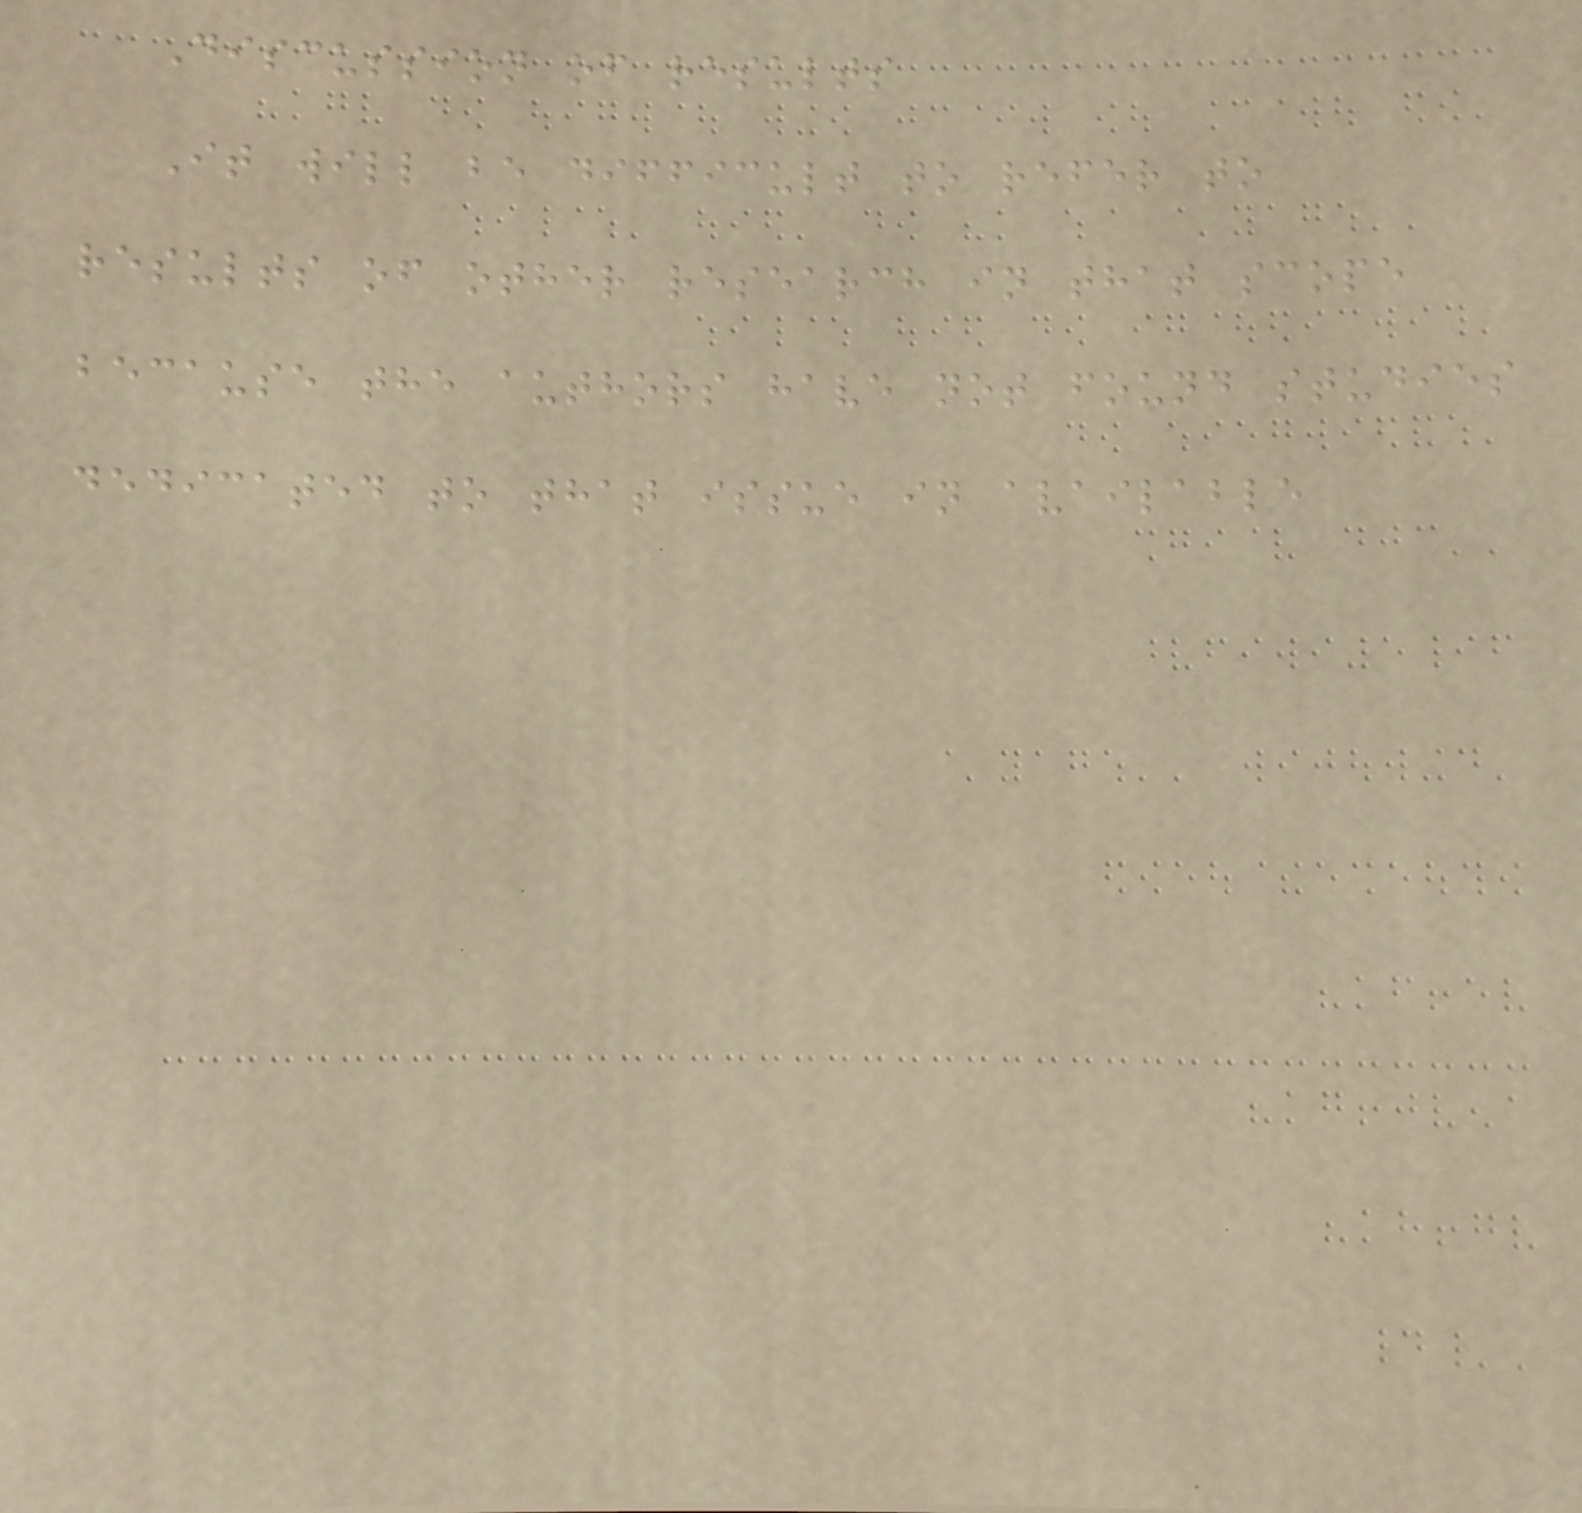Discussion of results
It will be difficult to refer to
results of other research in that scope
because the authors have not found studies
dedicated to that issue in available
